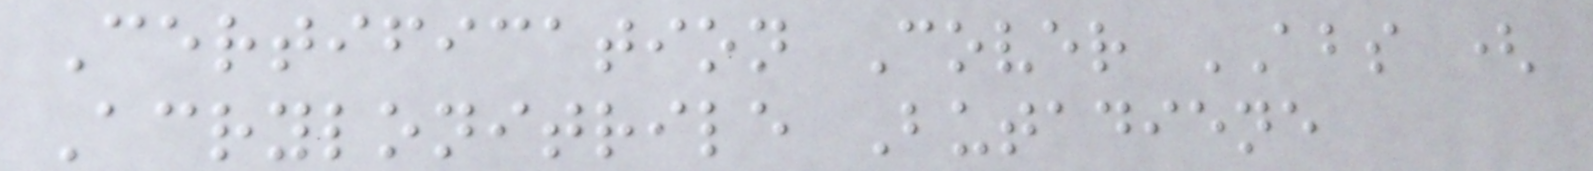Certification Cover ABS (
Acrylonitrile Butadiene
